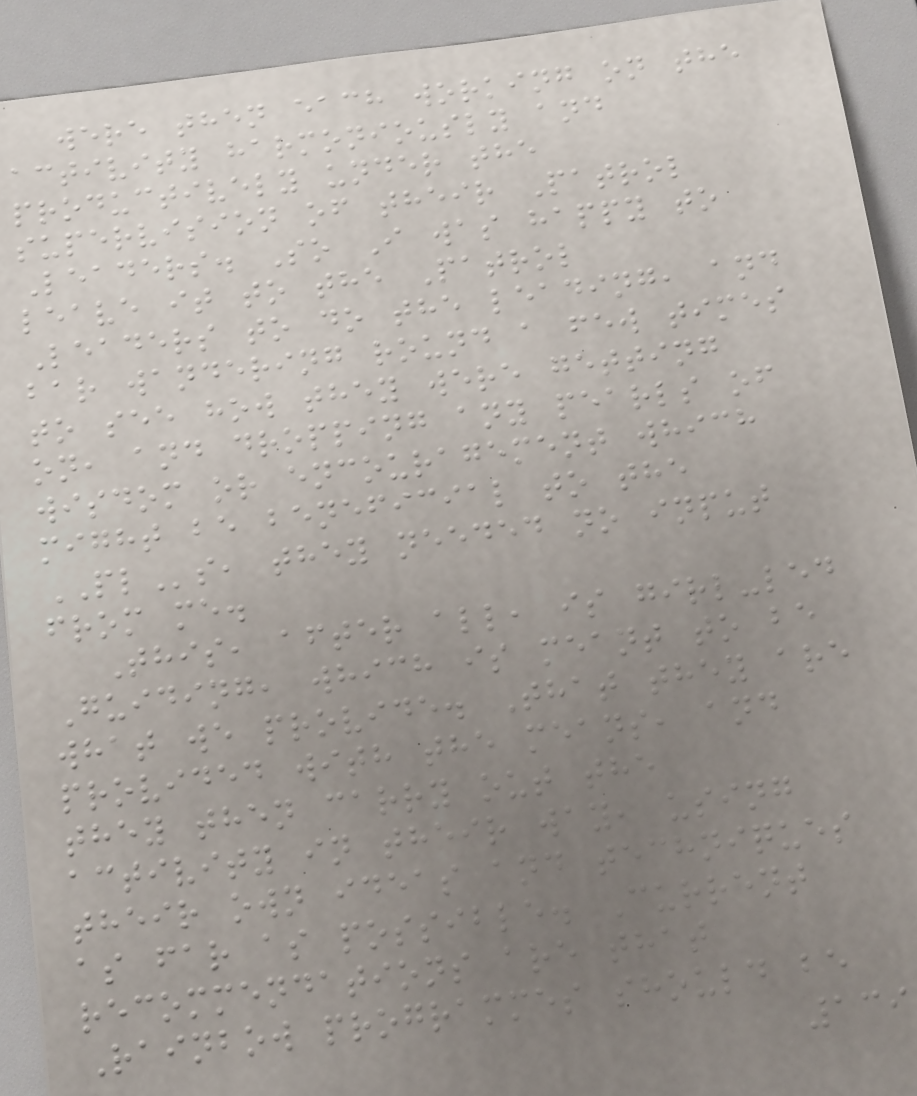were then each working on the
activity harmoniously and
productively under the
supervision of their Patrol
Leaders. So I was happy to
leave it to the Patrol
Leaders to do the leading, and
bar wandering round a few times
to see how they were getting
on, and dropping any pearls of
wisdom or encouragement which
might be beneficial to the
PLs, they needed no input
from me.
This, after all, is girl-led
Guiding, which is meant to be
what we provide. That they are
provided with the means, and
they then carry out the
activity in their way, using
their own ideas and techniques
as far as possible. Current
recommendations are that
Rainbow programmes should be
139
